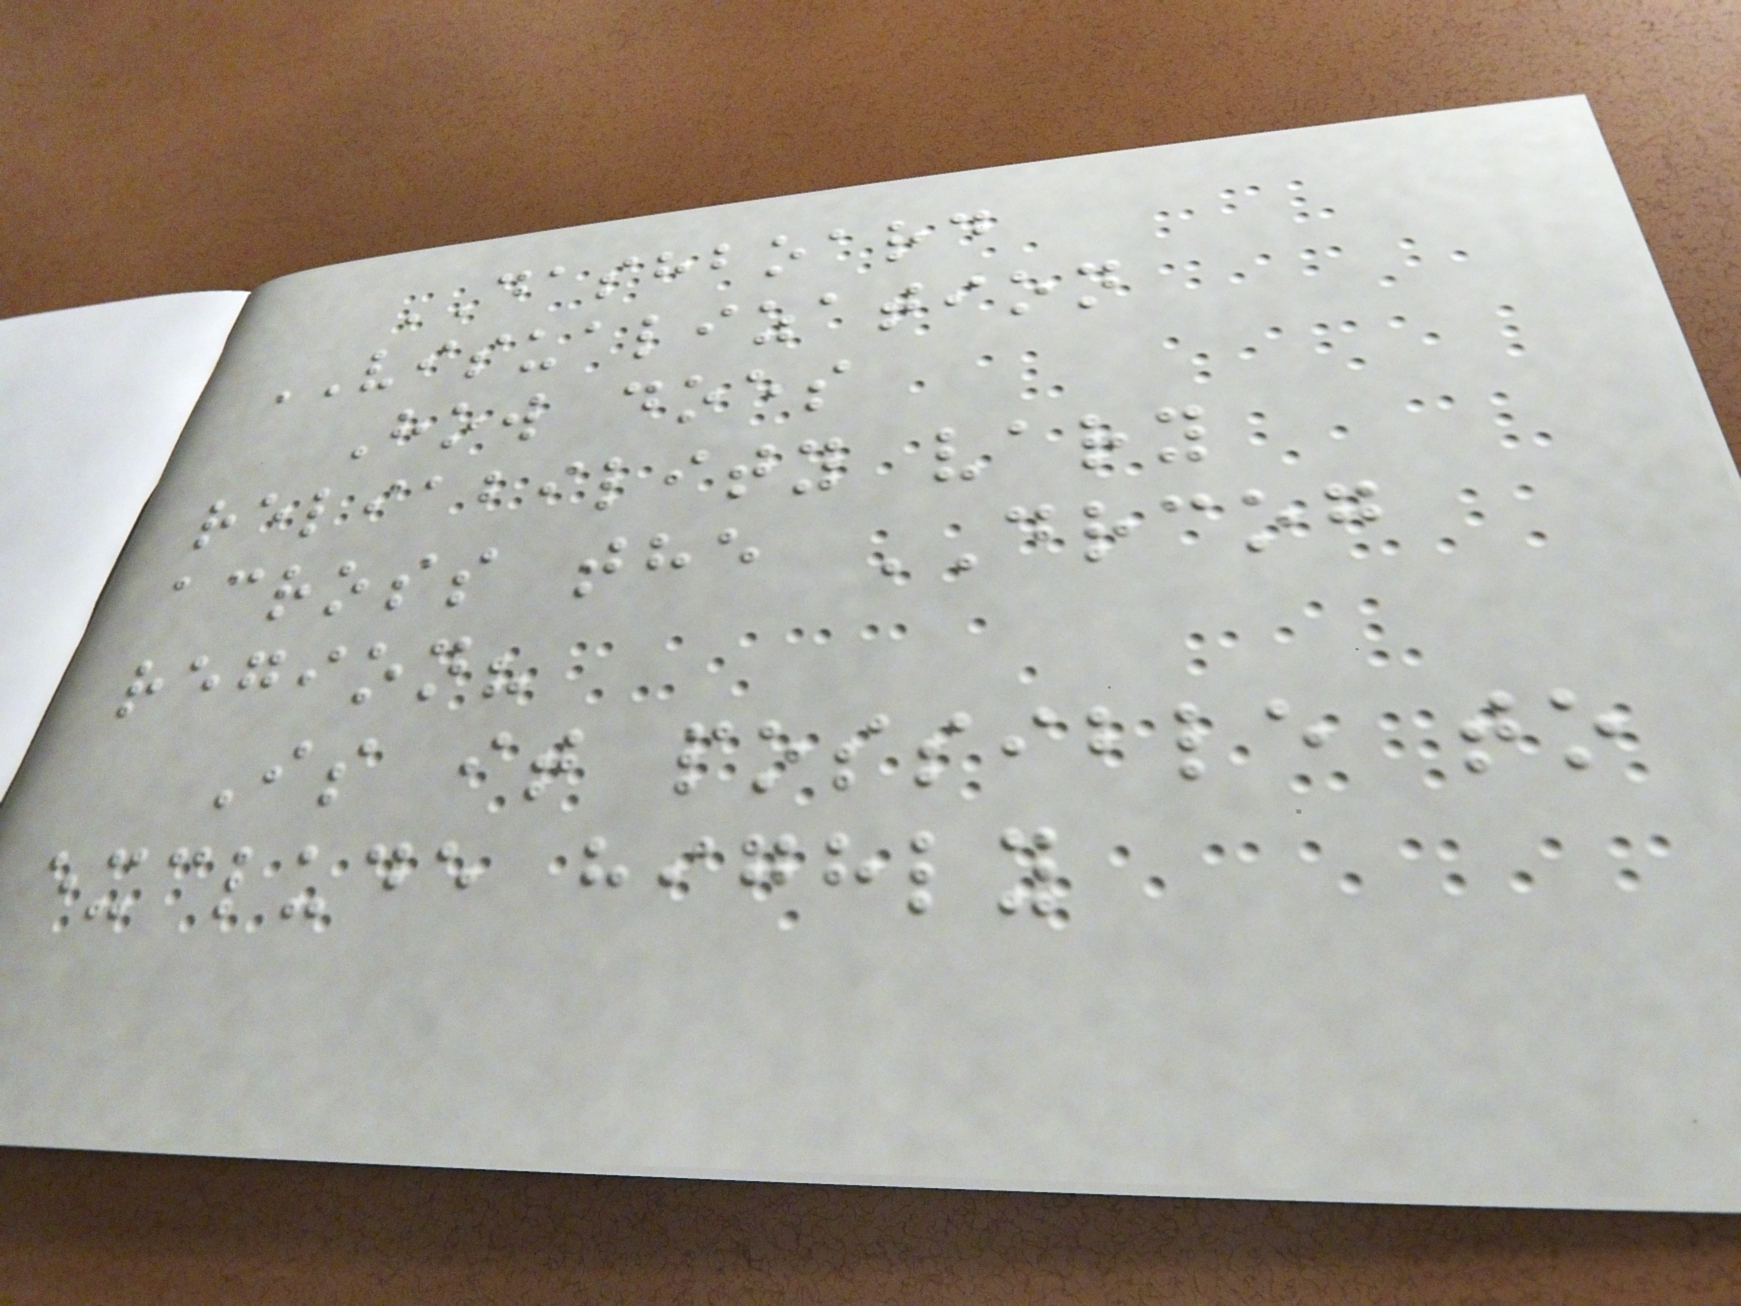DASHBOARD
VISUALIZATION
How does
reliability vary
across the DRCOG
region?
Is it possible to
exclude highly
